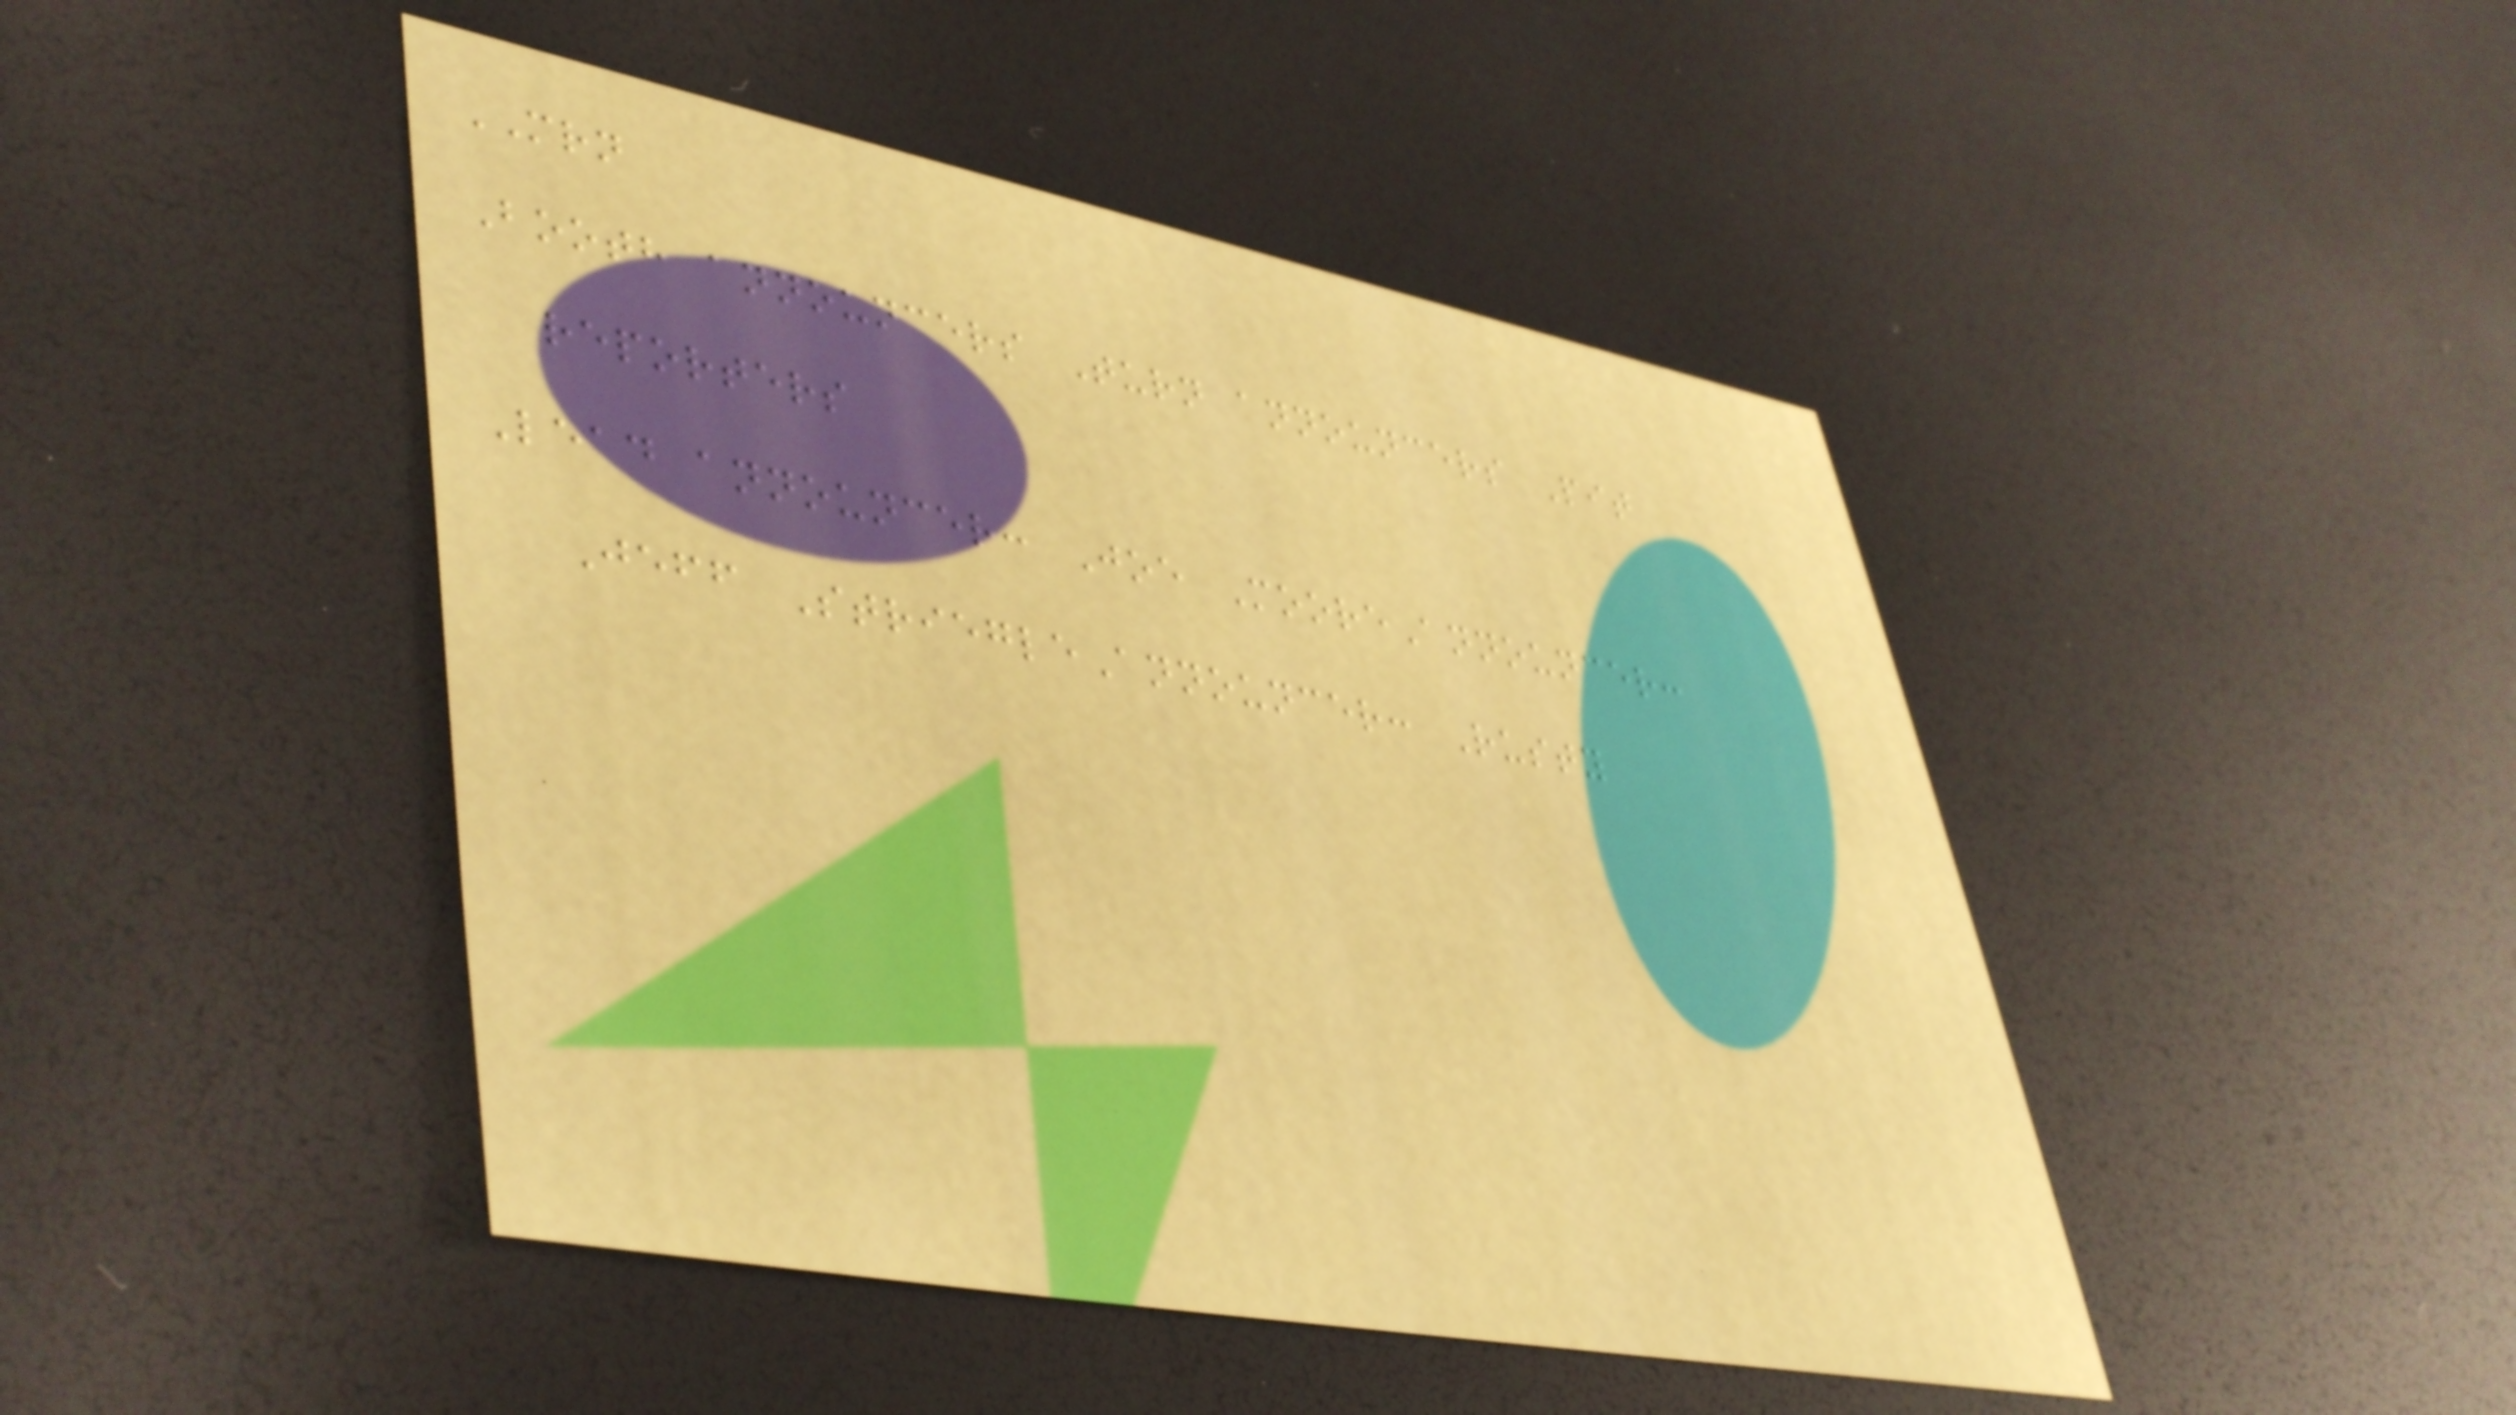MRN
Booth announcers Turn announcers Pit
reporters
Lead announcer: Joe MooreAnnouncer:
Jeff StriegleAnnouncer: Rusty
